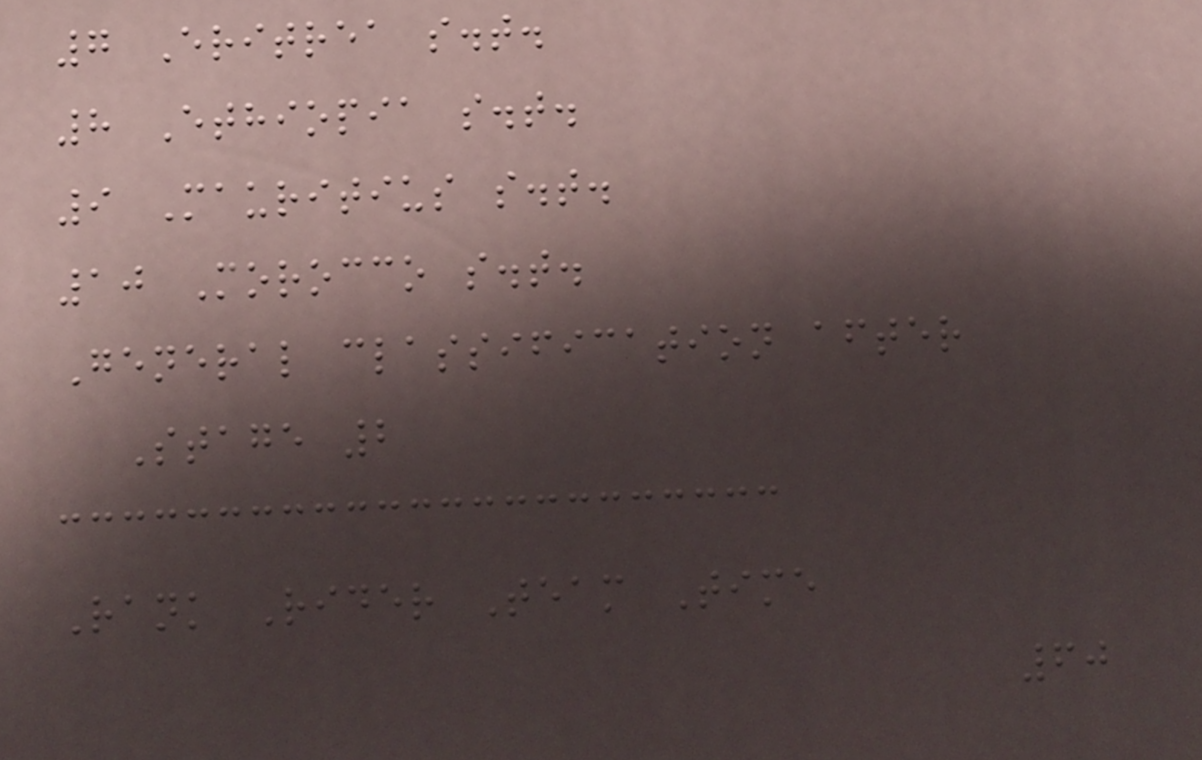7 Eritrea s.t.
8 Ethiopia s.t.
9 Mauritius s.t.
10 Morocco s.t.
General classification after
Stage 2
Rank Rider Team Time
60
